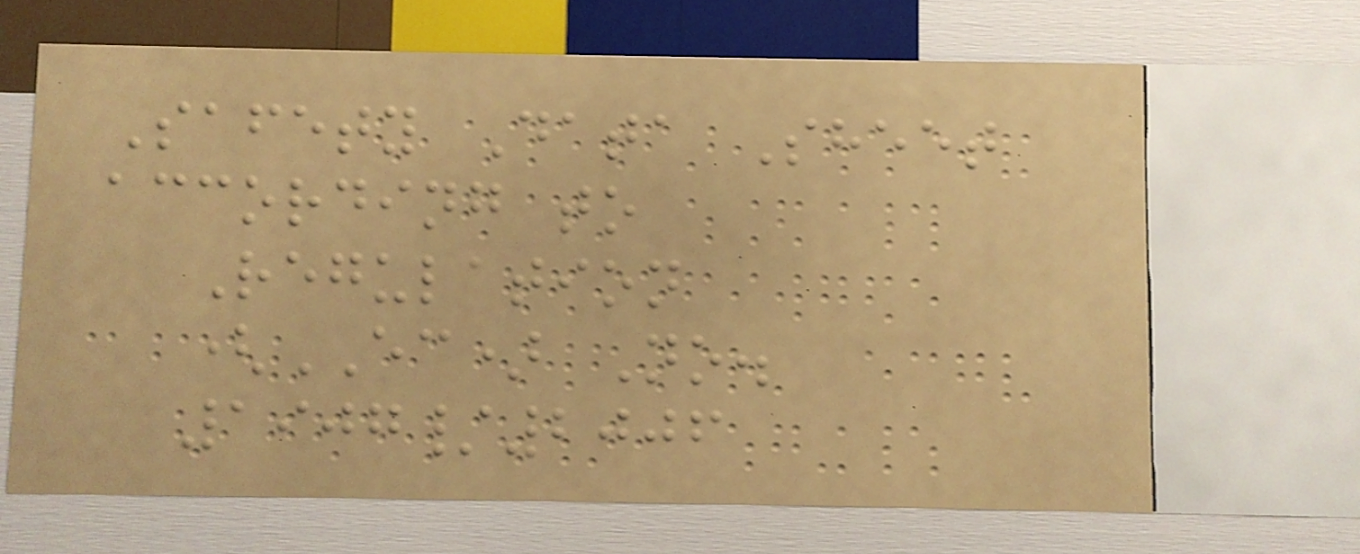Safety Data Sheet
according to
Regulation
(EC) No.
1907/2006
